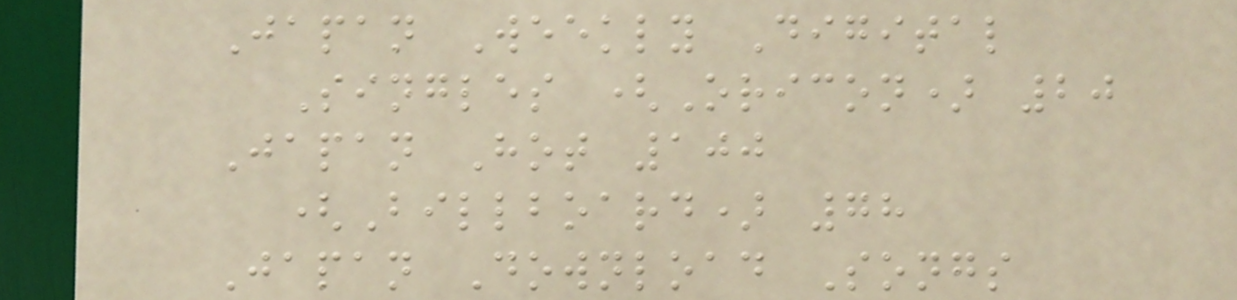Japan Weekly Digital
Singles (Oricon) 20
Japan Hot 100
(Billboard) 78
Japan Download Songs
